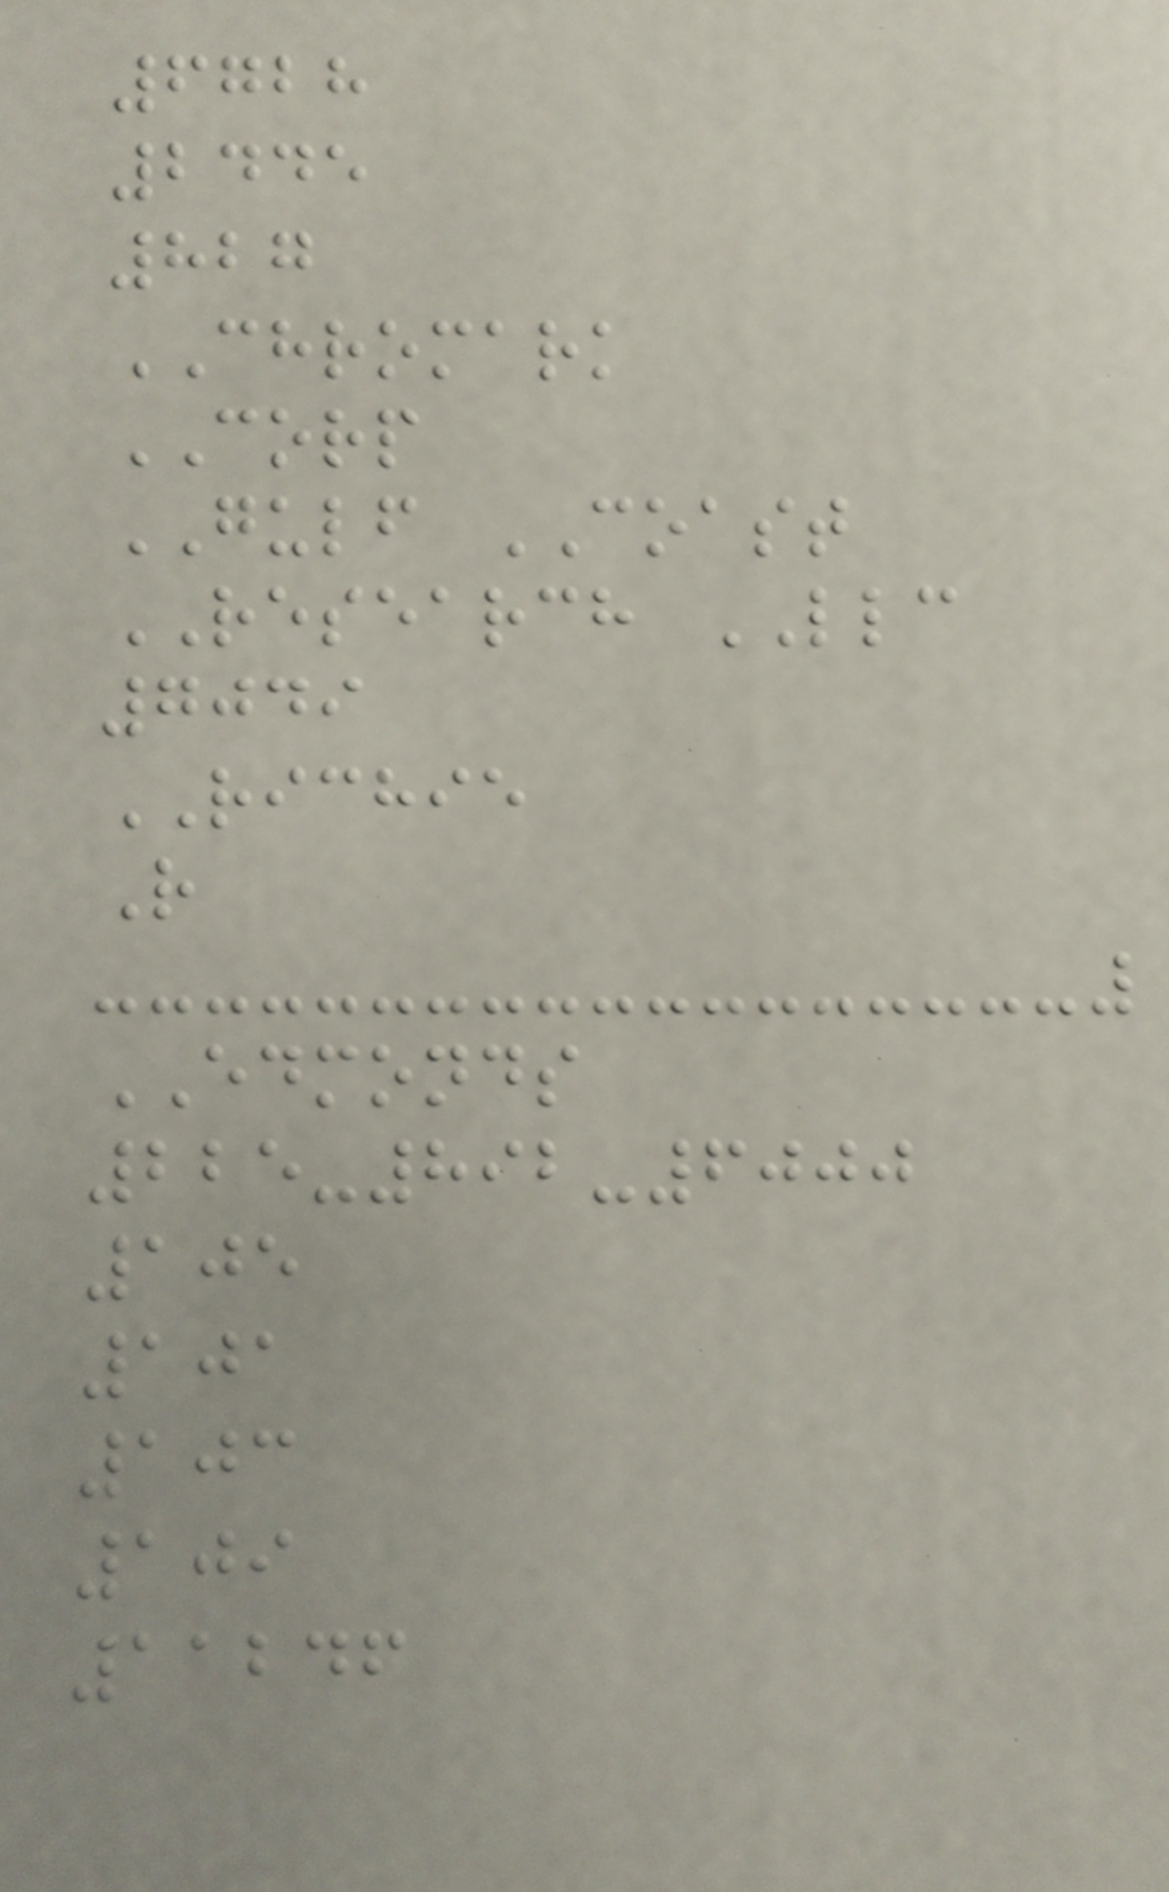6728
2445
827
CHROMARK
CORP
GULF COAST
RESEARCH LLC
7049
RICHIE
R
EDMONDS
225-892-6000
105
101
103
109
11246
